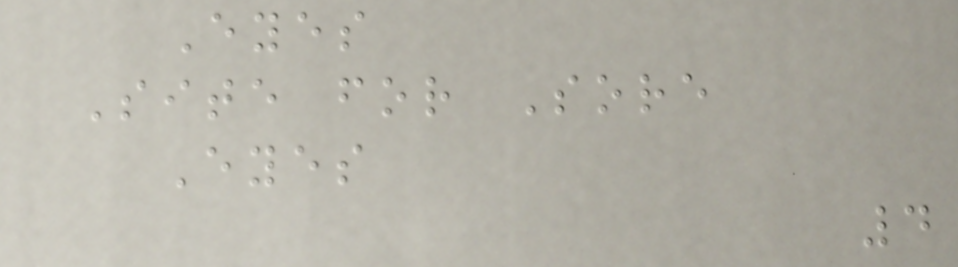Eyes
Site for Sore
Eyes
4
